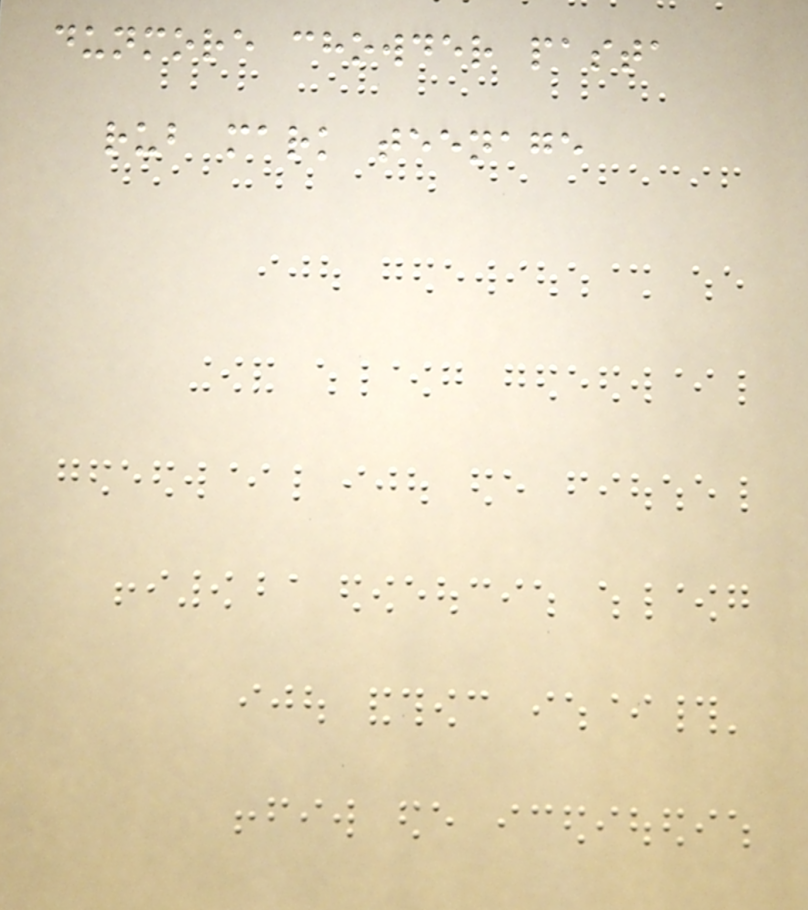dunmore chowder pasta
rub mark teenage
